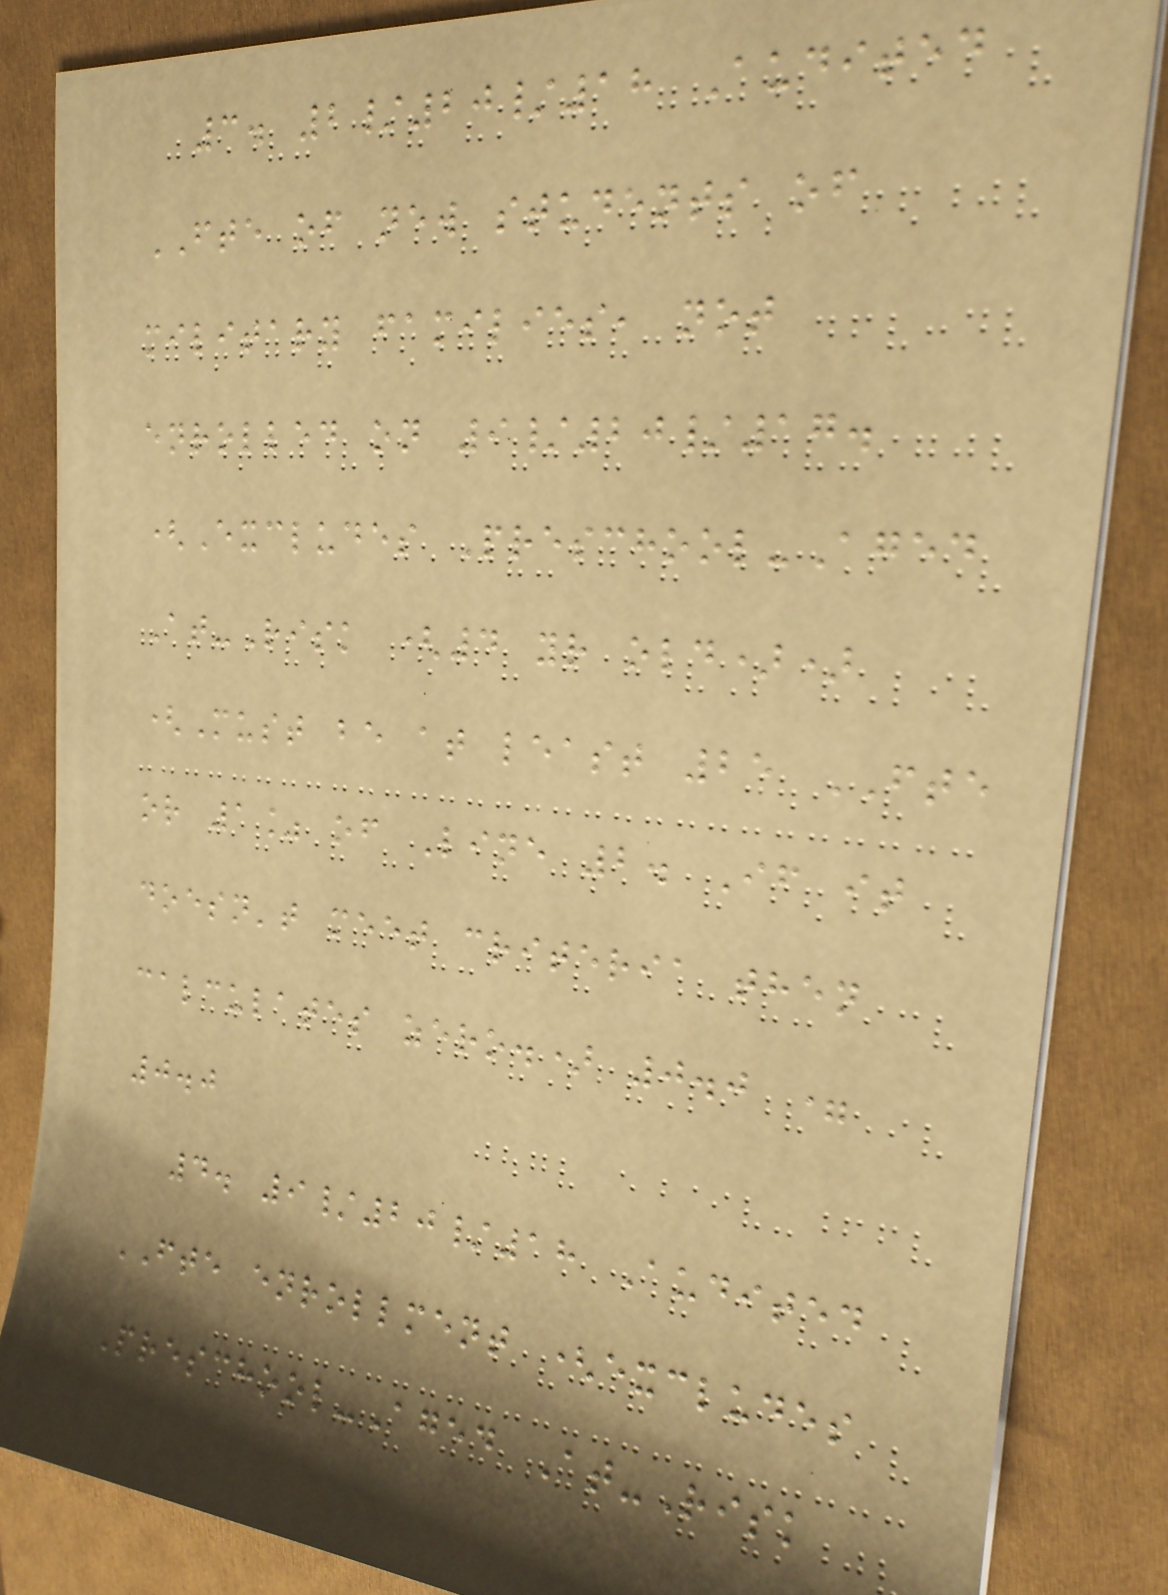3. 2/20/18 Audited
FTE of new students of
military families, not
enrolled on 9/20/17.
(Excludes Preschool-Aged
At-Risk (4 yr old))
(Must be at least 25 FTE
or 1% of Line 2. If it
doesn't meet criteria then
calculates zero.) 0.0 =
0.0
4. 9/20/18 Audited
FTE enrollment (excludes
Preschool-Aged At-Risk
